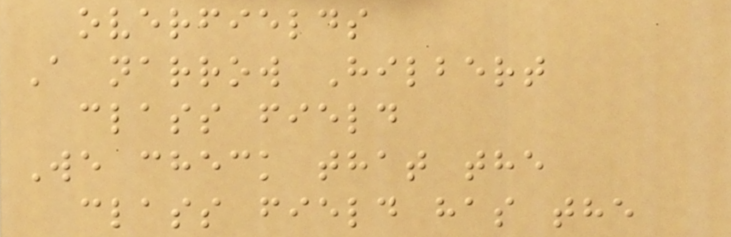overfields
A narrow Hilbert
class field
We check that the
class field has the
